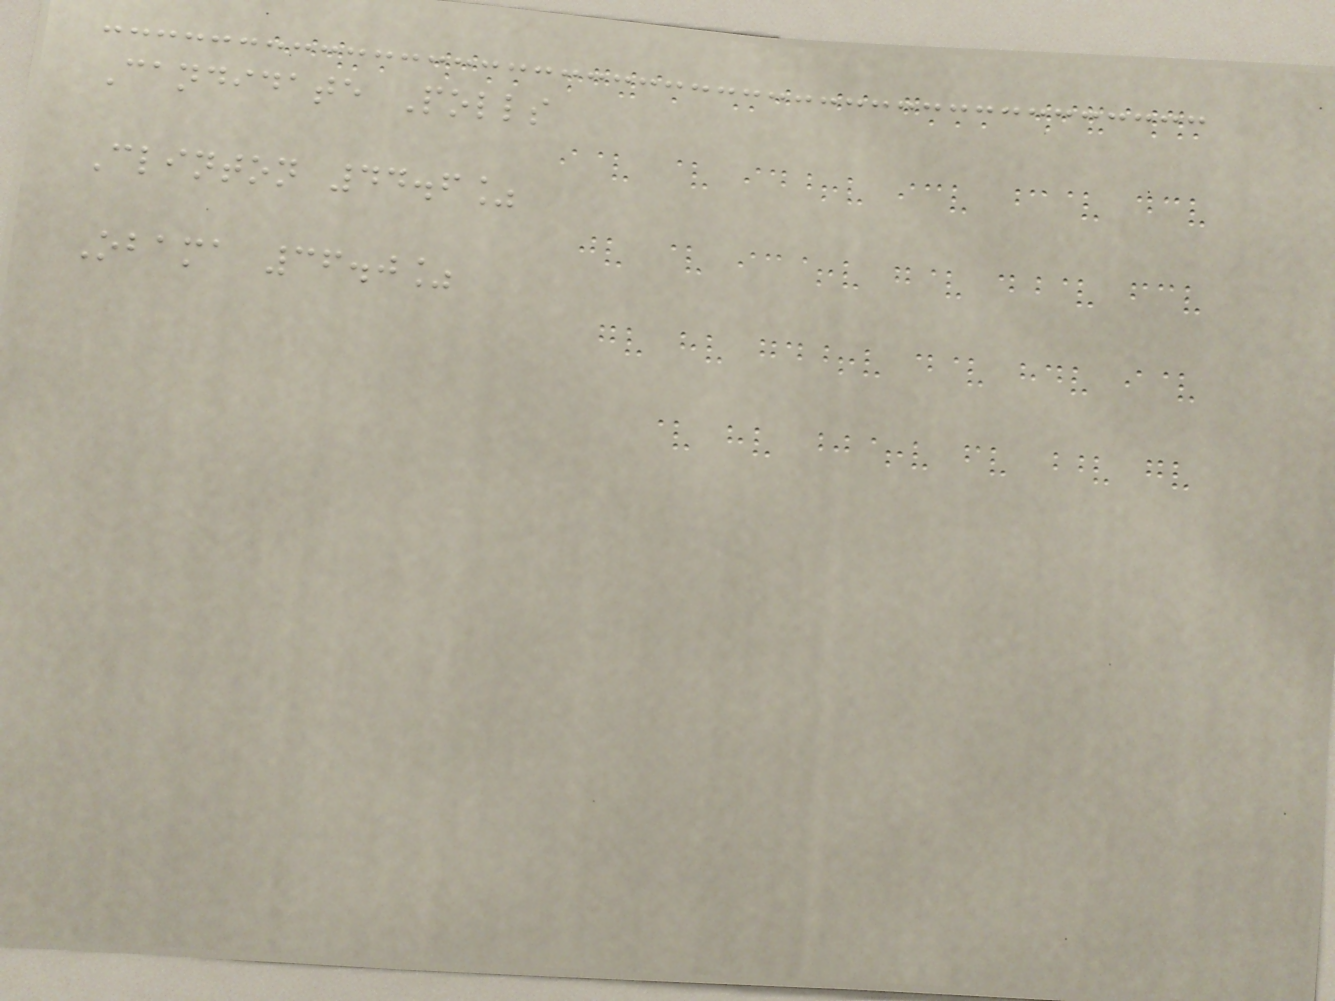Candidate Polls
Clinton 44.6%
Obama 36.0%
